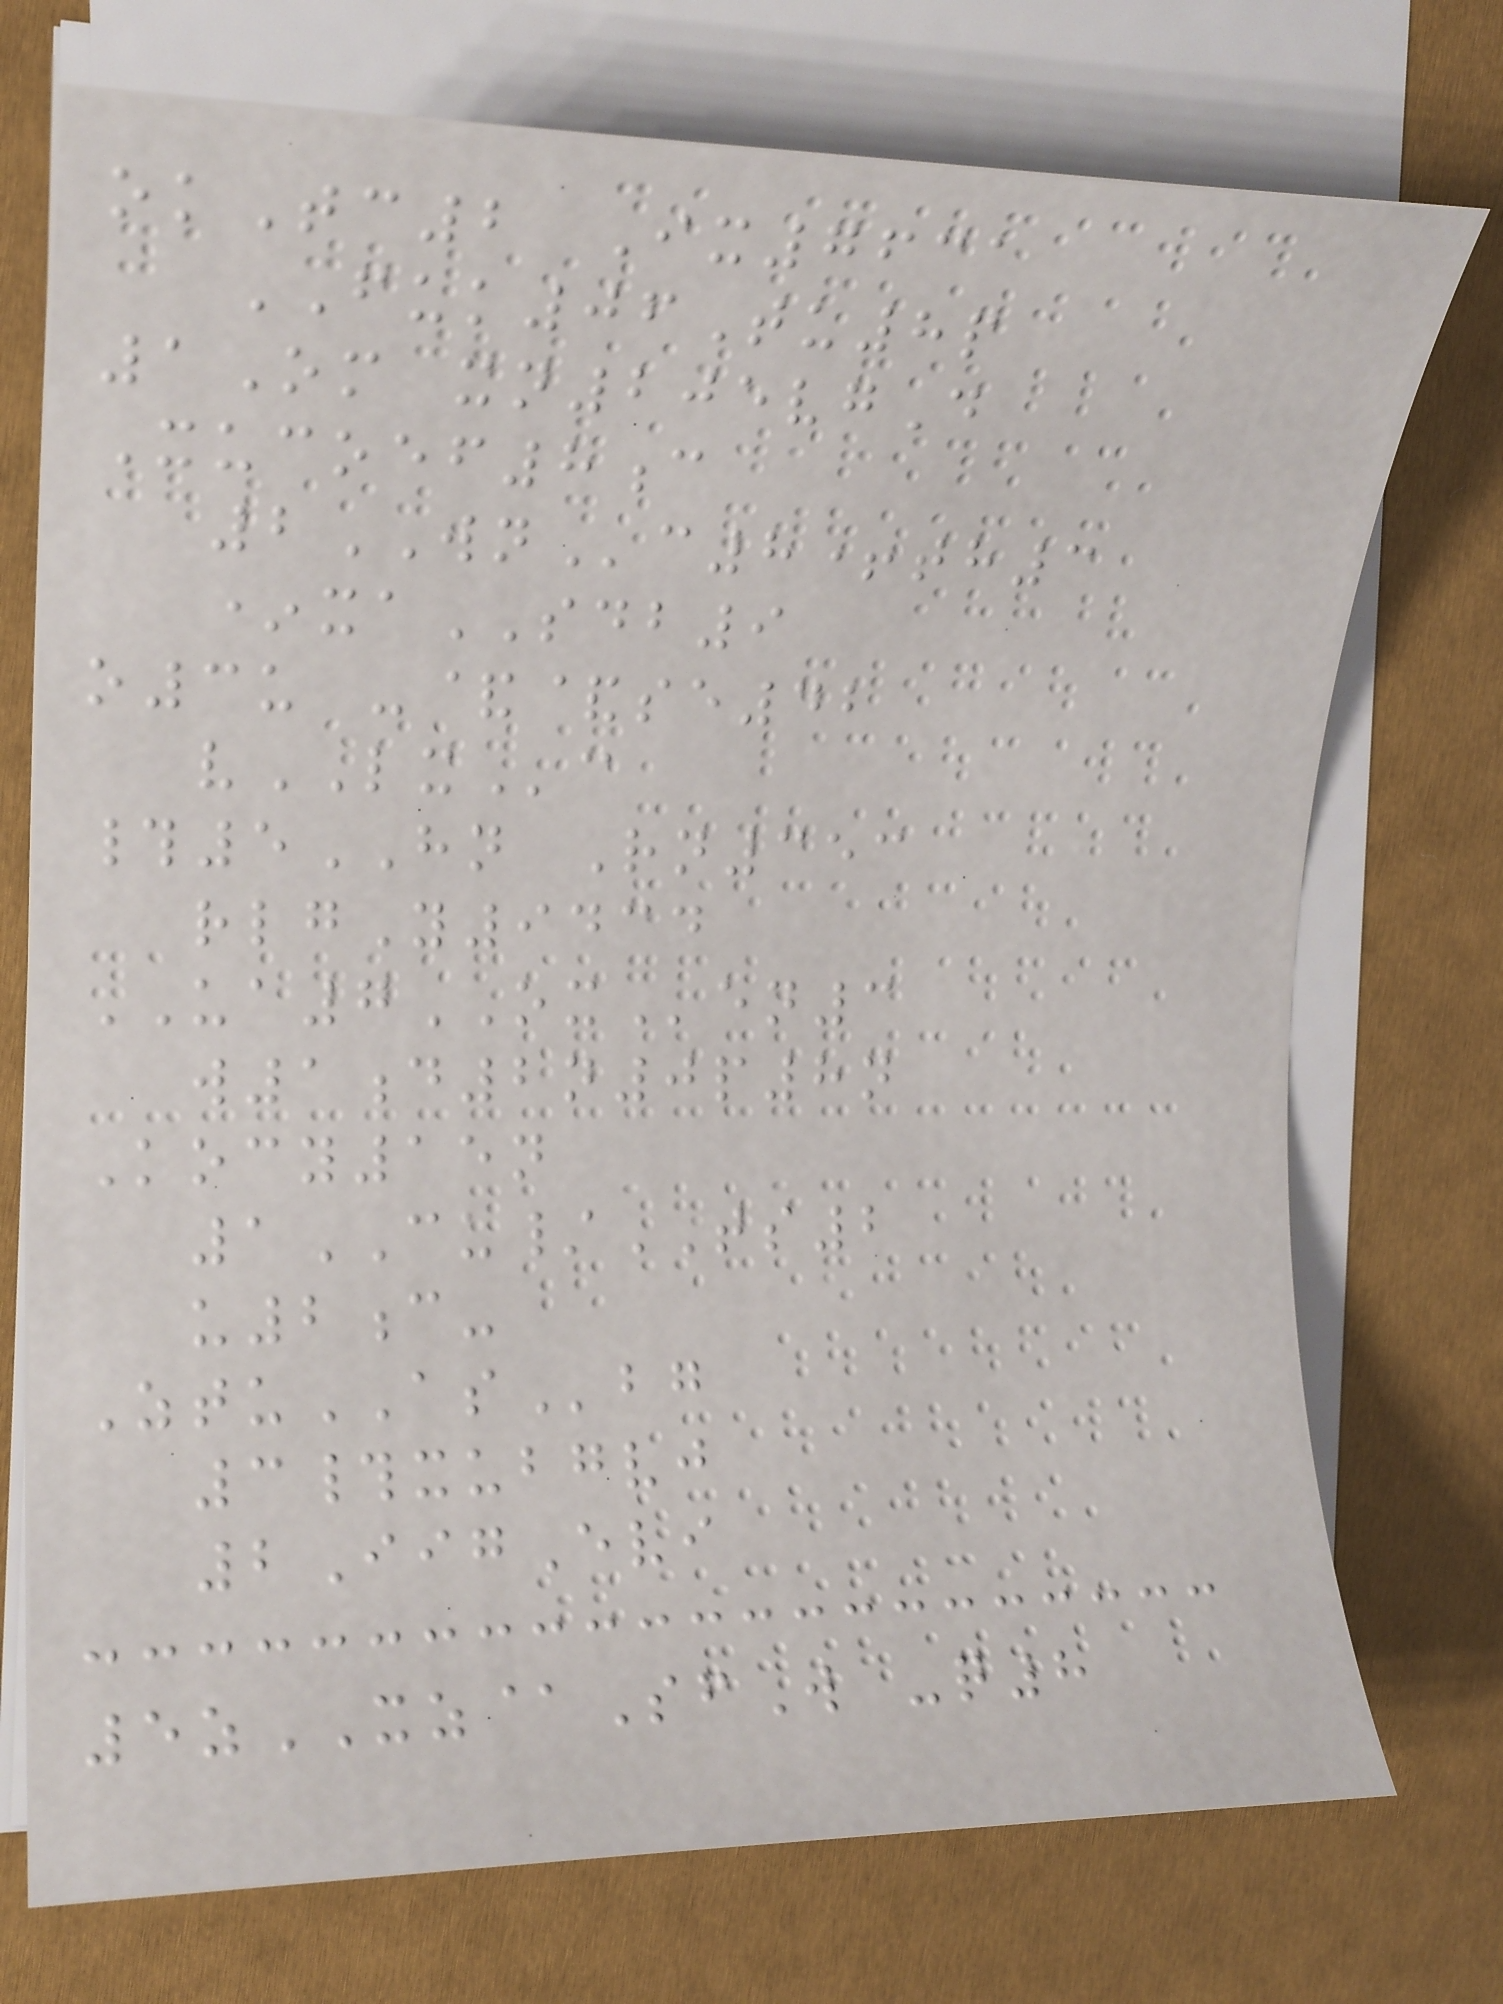okTc2 Ix7631
FUK06Tu8p
1Om xn205vgD
Xucoef8c
2WNc8+th3
*xaSDB9
o3u -&&se42
vLXc
#5HN Rn353
rlgY9434
UA7OXen3
w1d2n0p8n
Kocy15n
1CU/TS2
u2c-
ZtuASbg
3#xubgvj
2IigEvi
5zXZ@SfW -q8
